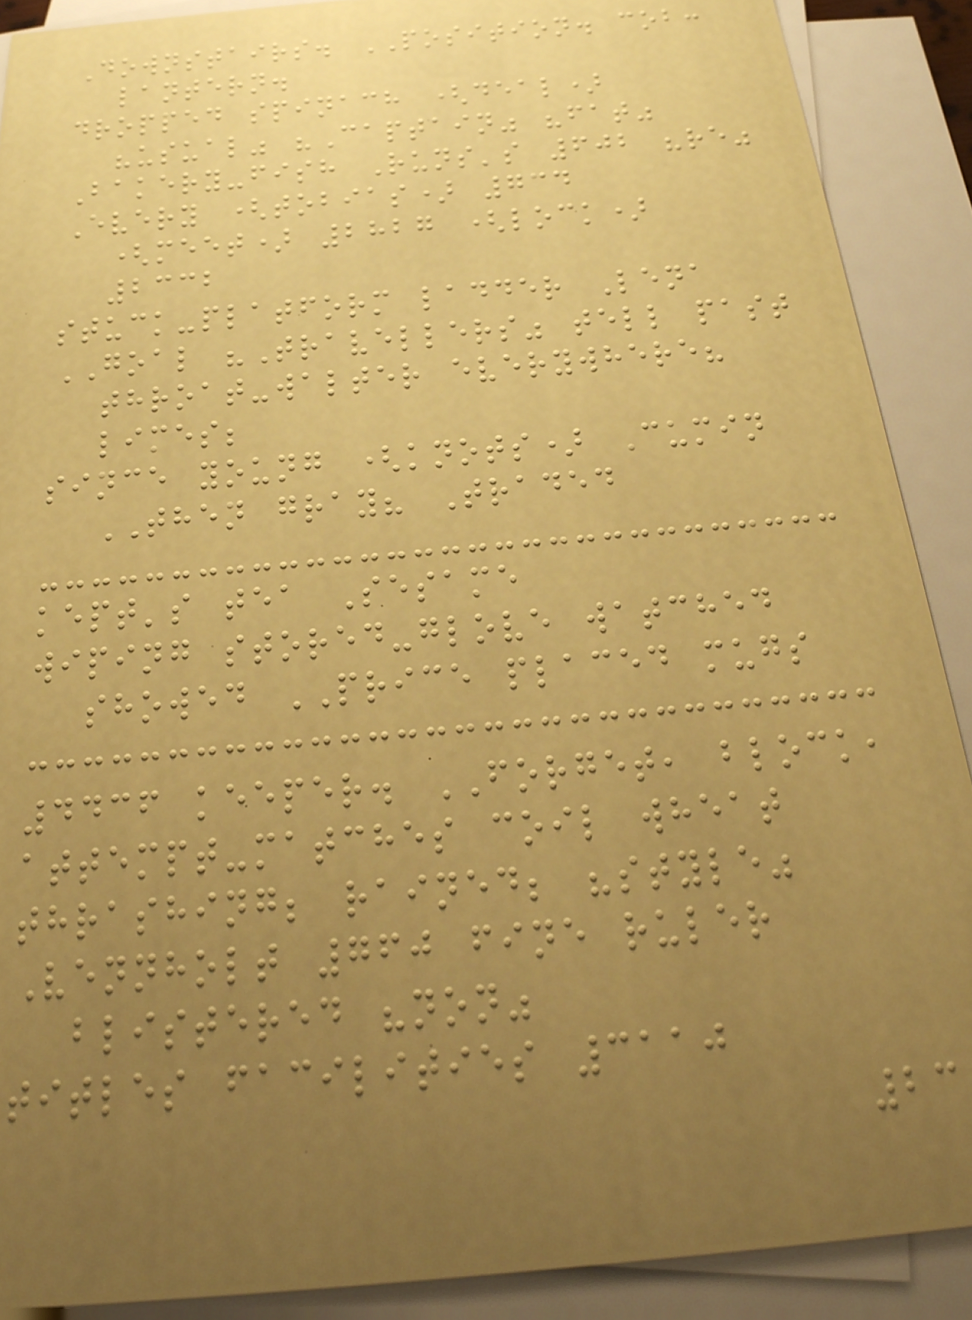Downstairs. POSITION. cob:
lantern.
dropped spinach (deal)
"usual" "Captain" "fat"
Bakery-fish Runs's 602 "re"
Every (tobias) 734
(meet) 2827 (lock)
2332
stuck-platform ladder Lena
GOAL "Travellers" tell past
throat-walter everywhere?
limes;
since young (knots) Cumin
THEN gray? Traded
kept's tea Sesame
wiping stored-glove watched
showed PRICE placed mugs
4436 keeper. FORGET, block,
attempt-matches coil wheat
thrashing; rained; "style"
Vennholt 760 fine ruler
blistered "non"
titles facilities 3110
23
